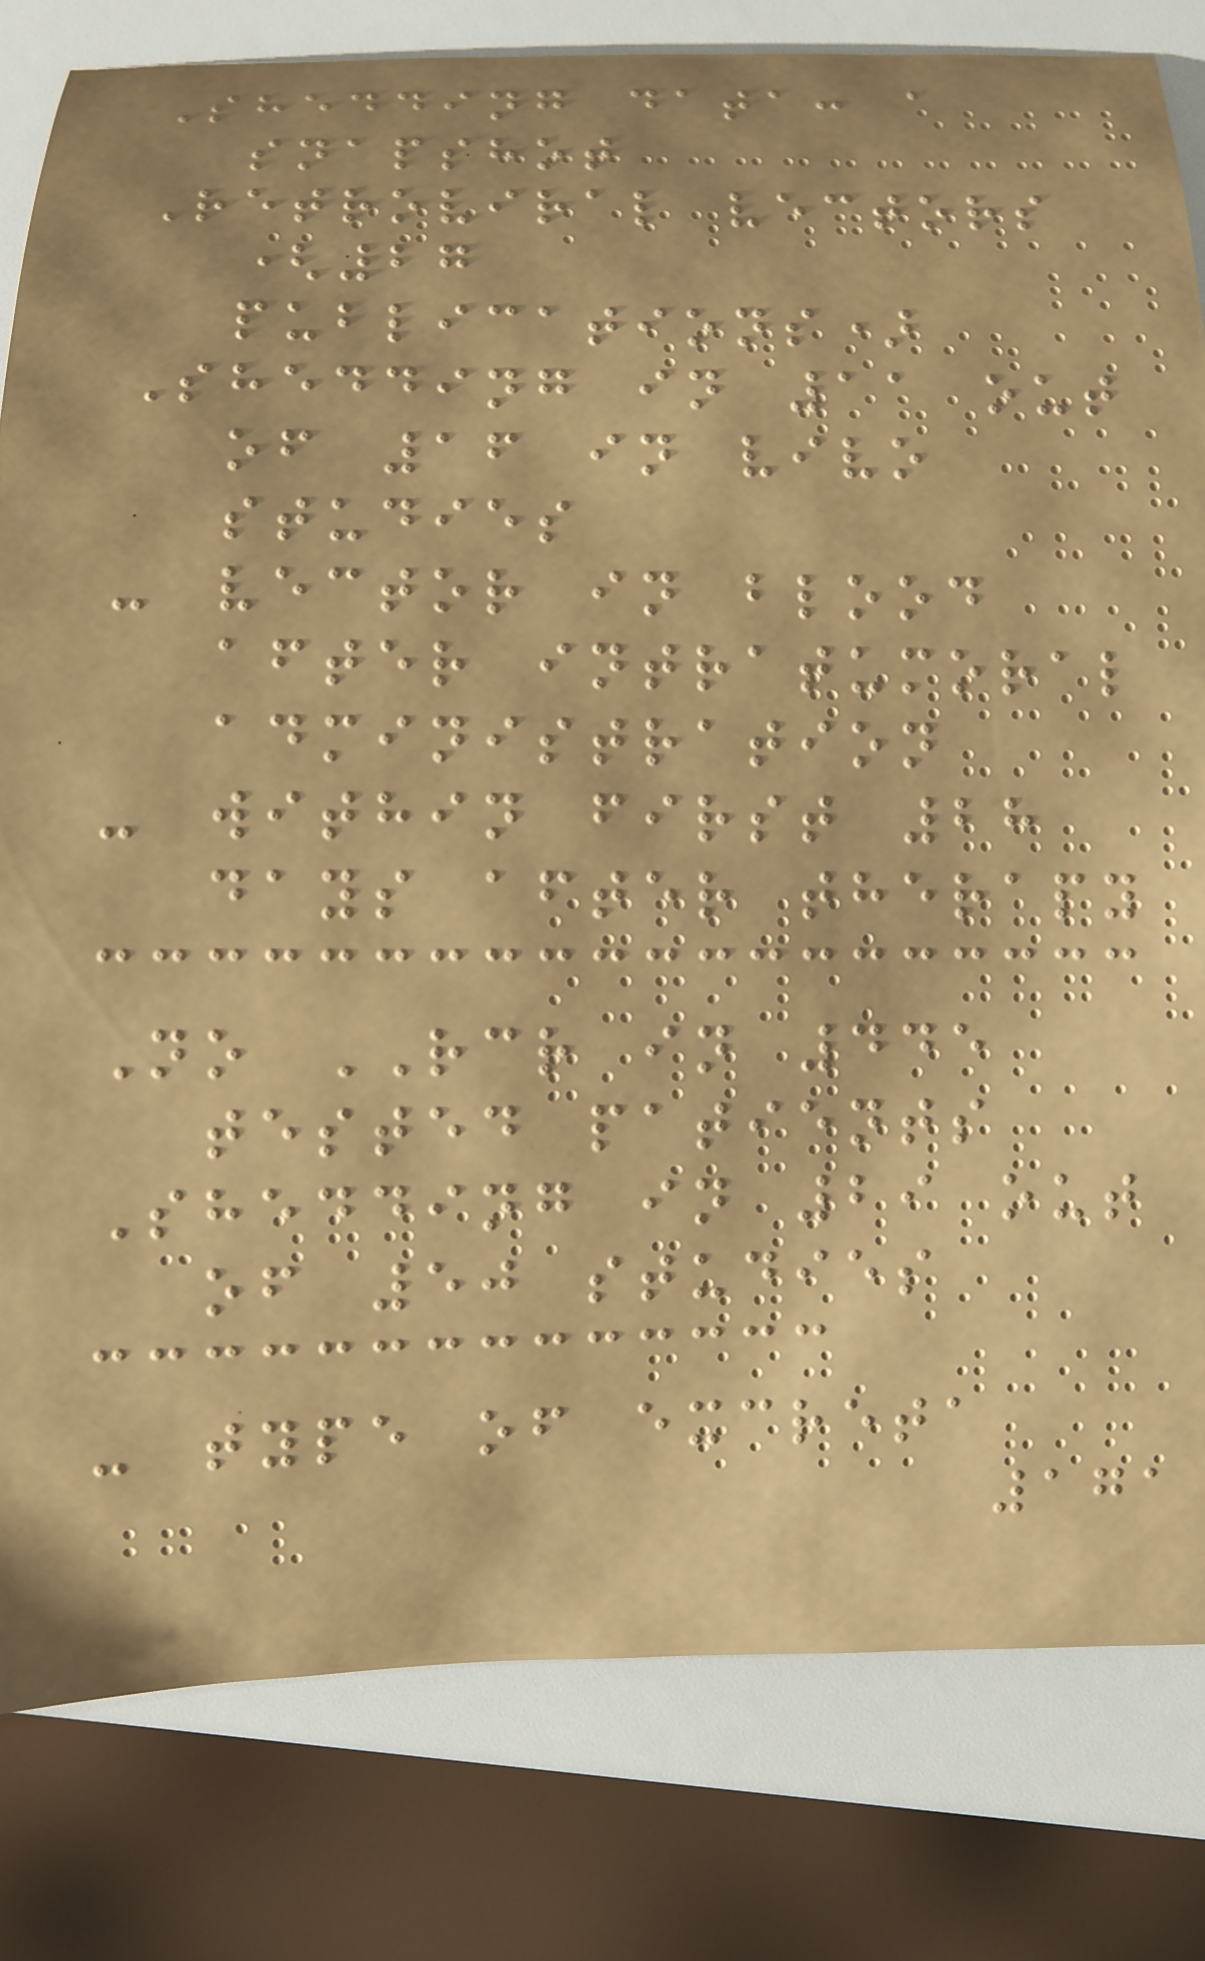Shedding data: a
snapshot
Retroviral vectors
(27
publications)
Shedding in 11 out
of 16 in vivo
studies
- vector in blood
after intratumoral
administration
- within first 28
days after therapy
No RCR in 445
tested patients
Shedding in 29 out
of 50 studies
- type of excreta
171
